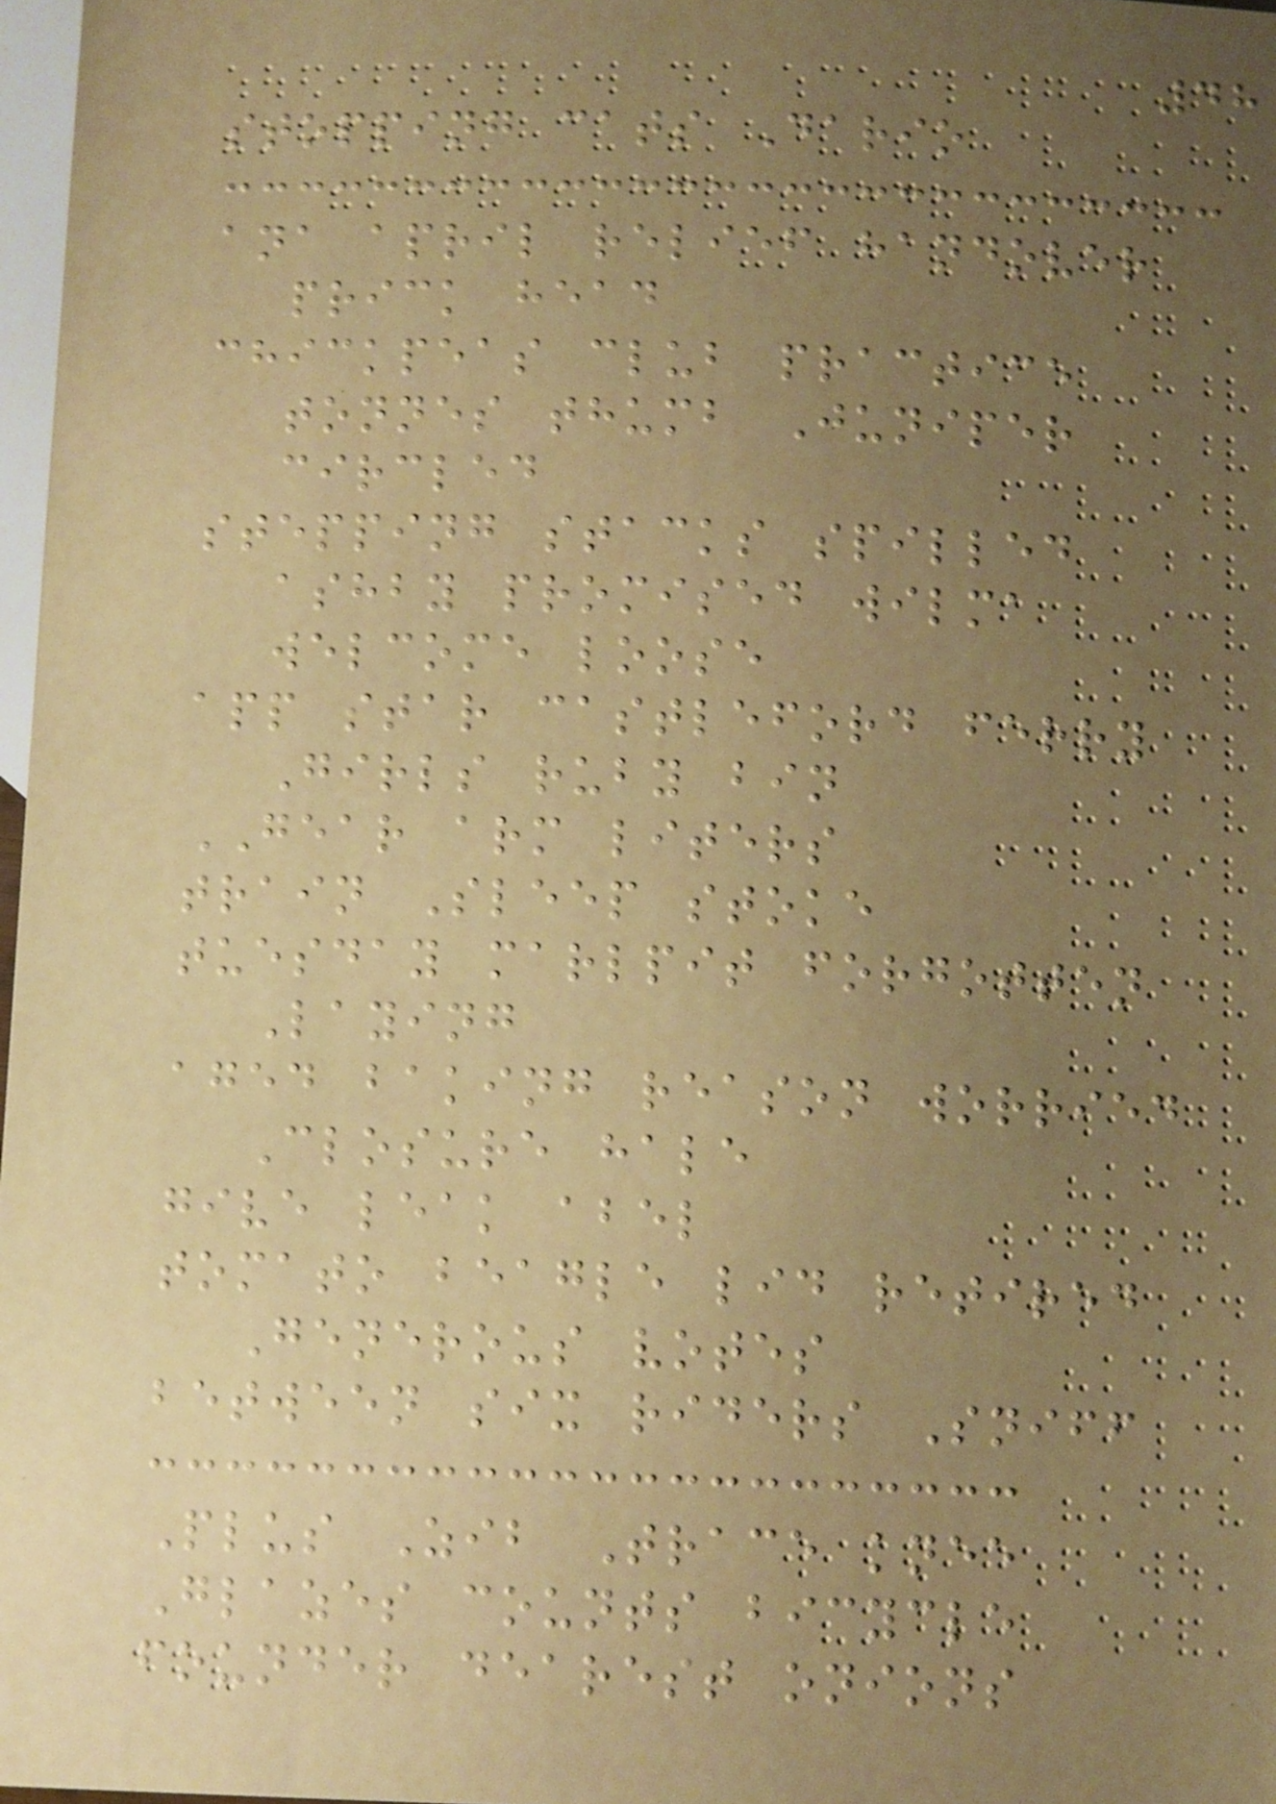48
stopping cats Dario
ana april relief handover
prick head
chickpeas club practice
tonnes thumb Juniper
circled
stepping stacks spilled
ashby promised wilma
welcome loose
app star castleford ferry
Girls ruby bin
GEAR arm liters
train Sleep stoke
tuesday marlpit forgotten
Laying
aged baking reason worried
Closure hale
give leak abel
tomato beagle lid retired
Generous votes
between six riders Sniff
Plus Zib Trace knee
Glazes counts bicycle
founder dearest onions
